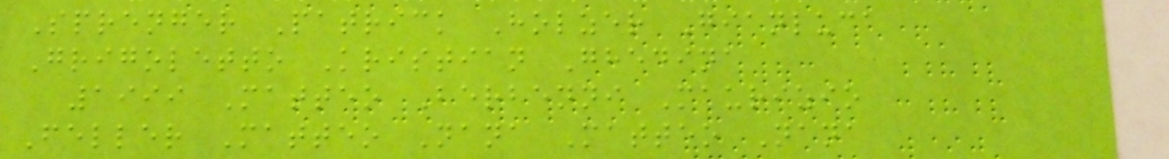Sprenger Patrick Holzer Gianluca
Grigoletto Kristian Ghedina
1999 Matteo Berbenni Maurizio
Feller Matteo Nana Matteo Nana
